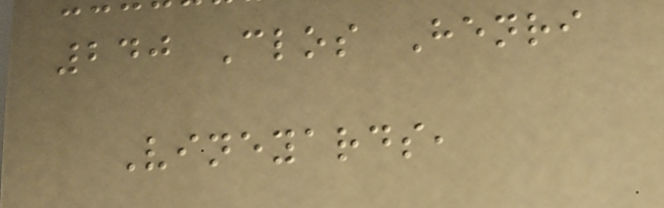240 Clos Henri
Vineyards,
